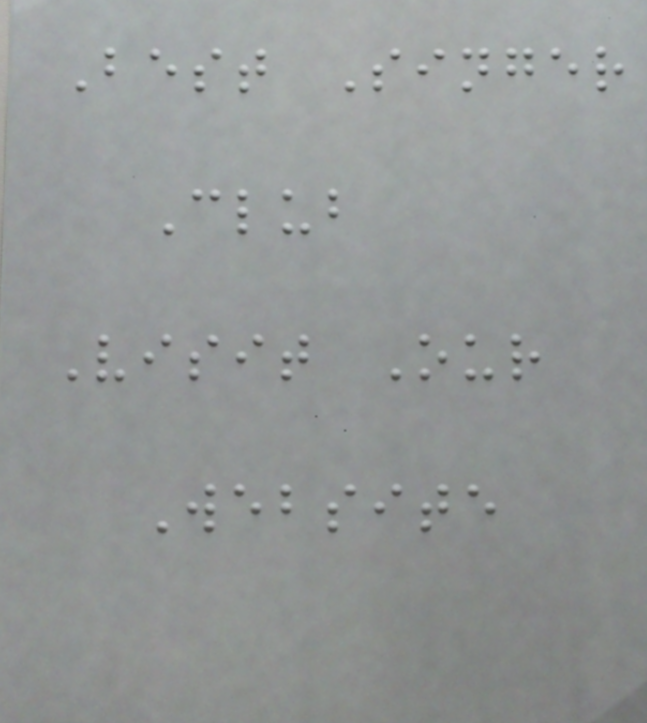Best Singer
Club
Visit Our
Website
